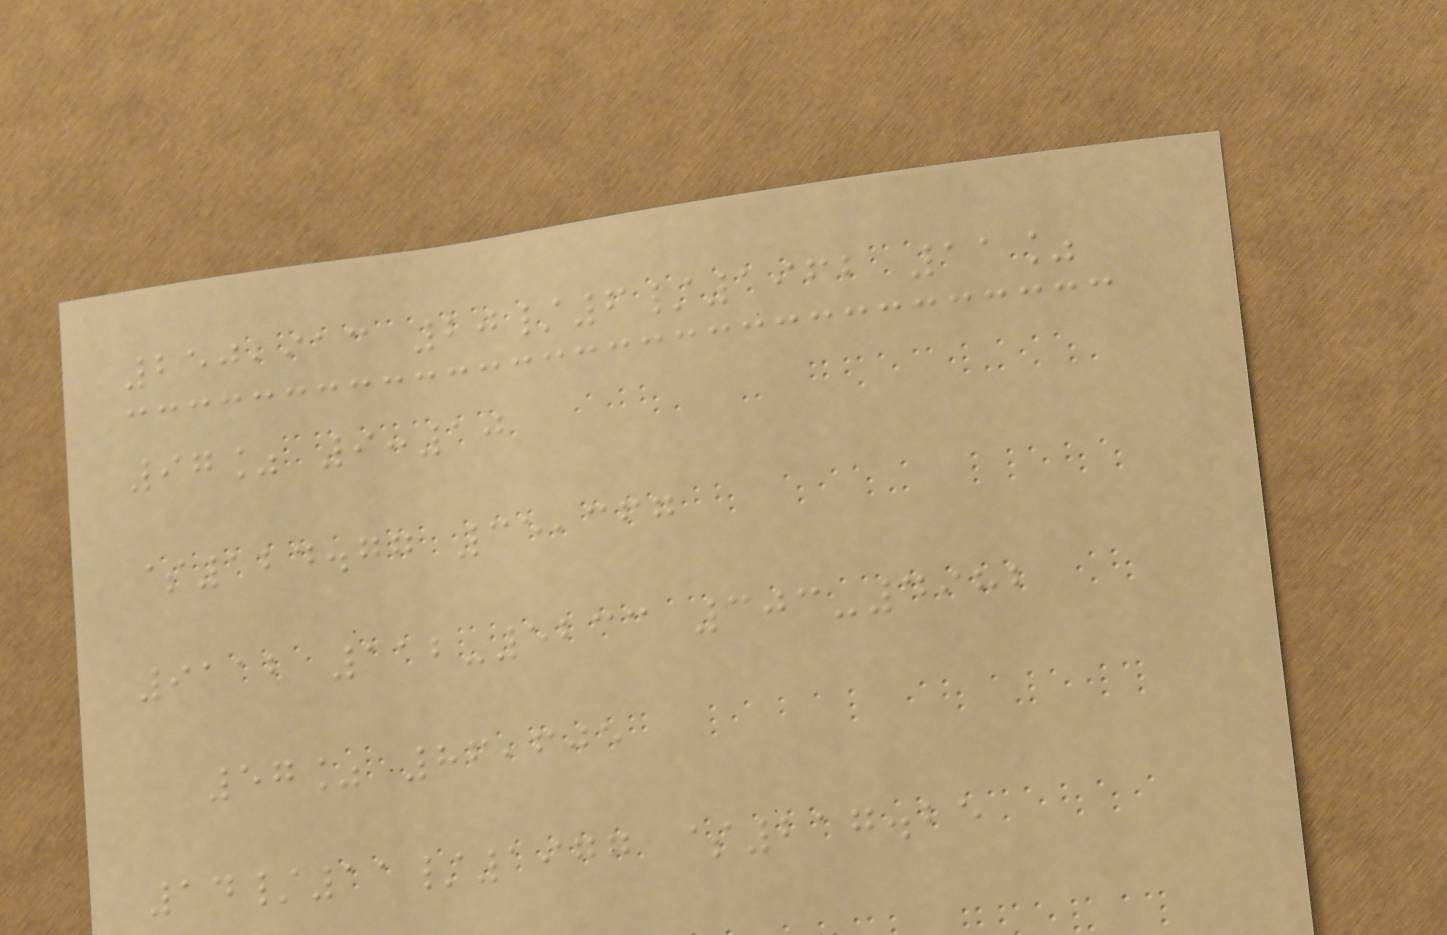250,913 20/6/1962 11%
97% 9:10
$124.77 35,367
9112 112-5233 303-4982
57% 86,605
14/11/1977 $217.25
